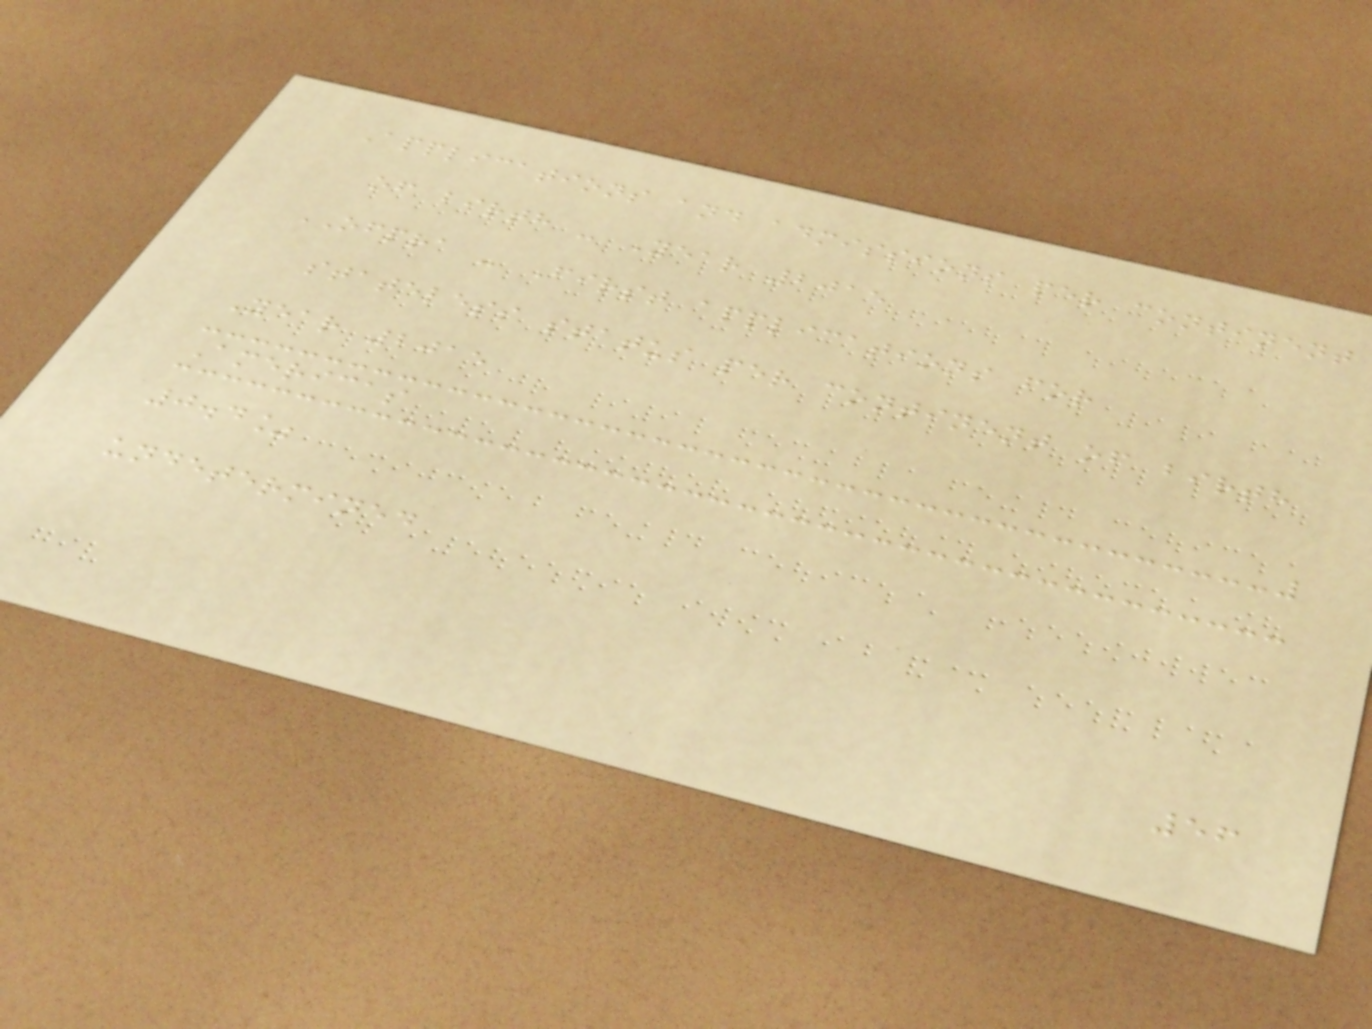Applications and admissions per continent
of birth - Year 2015
OFPRA - First applications for
stateless status per continent of birth
Year 2015
Americas
0.4%
undetermined
56
